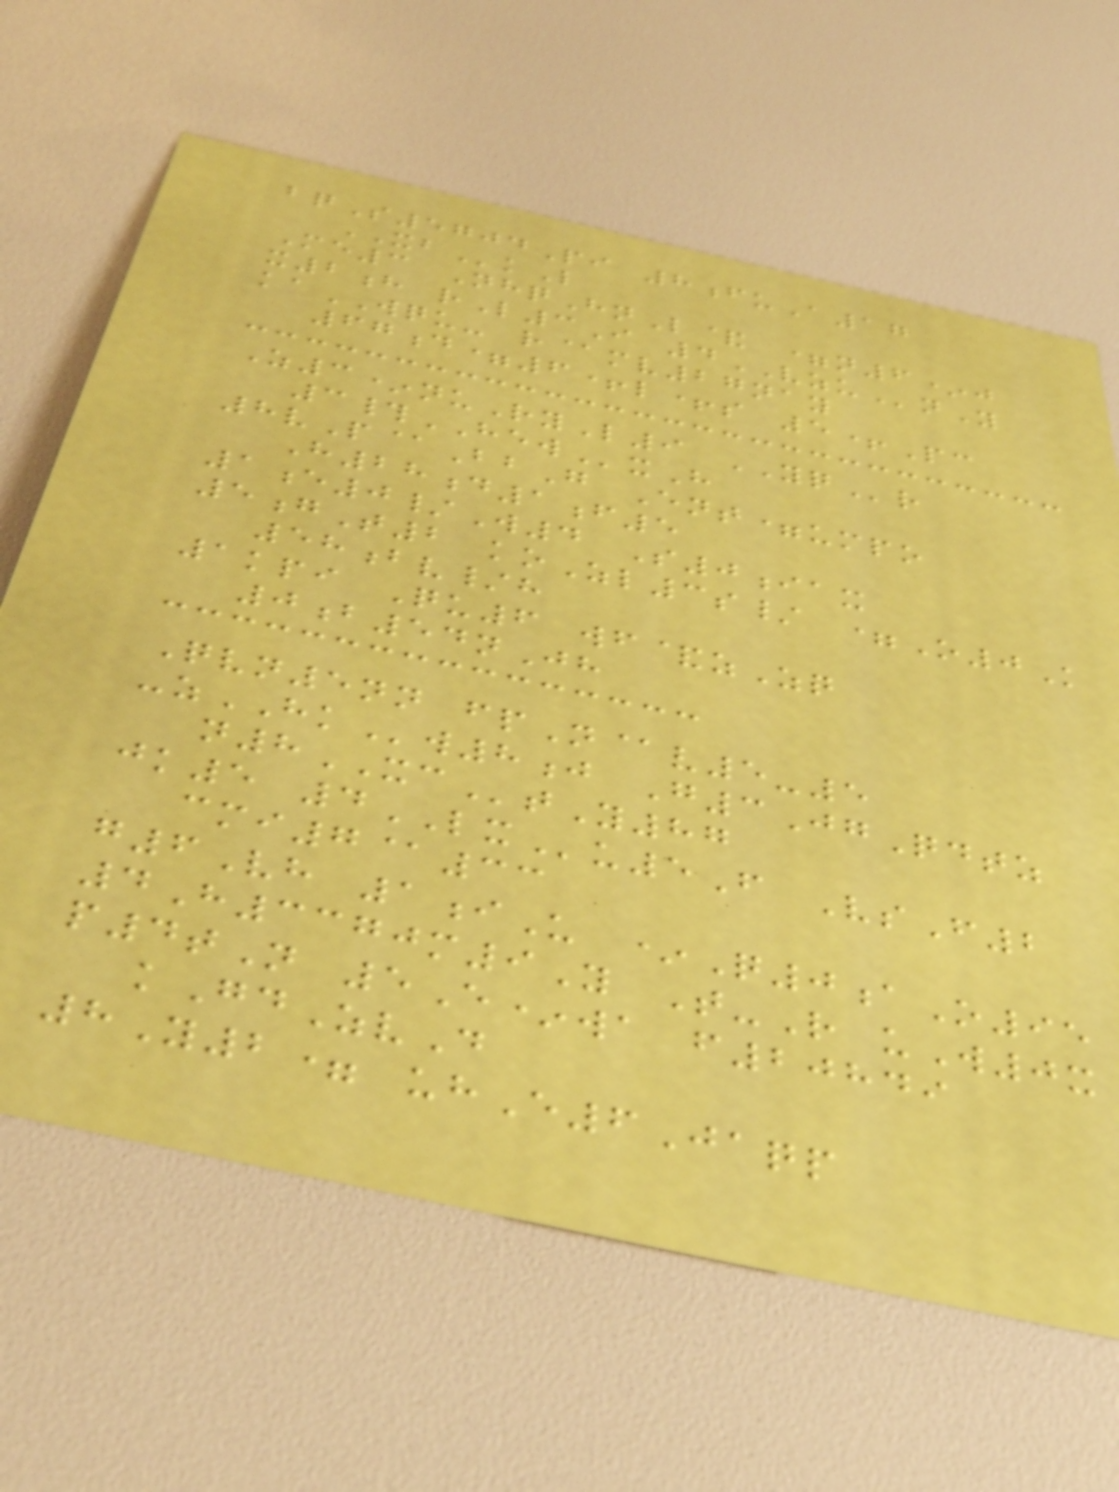bqS5704Pi 8fuA17
XBkL
Me3 NhqHnL& =n6*j
x2h rL3I 4VZUnY
kaWQU- r@mv27nay
67d=6+l+s 5+Pc
Z3*nuRyL9 YQr
3#HEWxH
8vP@BbG Ent=umpo
H28d1f5
1e0/W4 S0iax
5gT2 koZl3s/ =O0K
58bv/h
1kpi Qu6 wf&zZq
0b54nJh
Qvn5nn fpN@v5-5
-zHKw8j G3JgQdtz
n8XCtY87
jk5 4LXu5F VsF2
cmi7@33
g6Vh 1iU *Q0aO95
4H3370m9Y T-R uW0x
p4tN 5E*wa f20849
kGdZvD
8Y2= uhE6Jaqp
